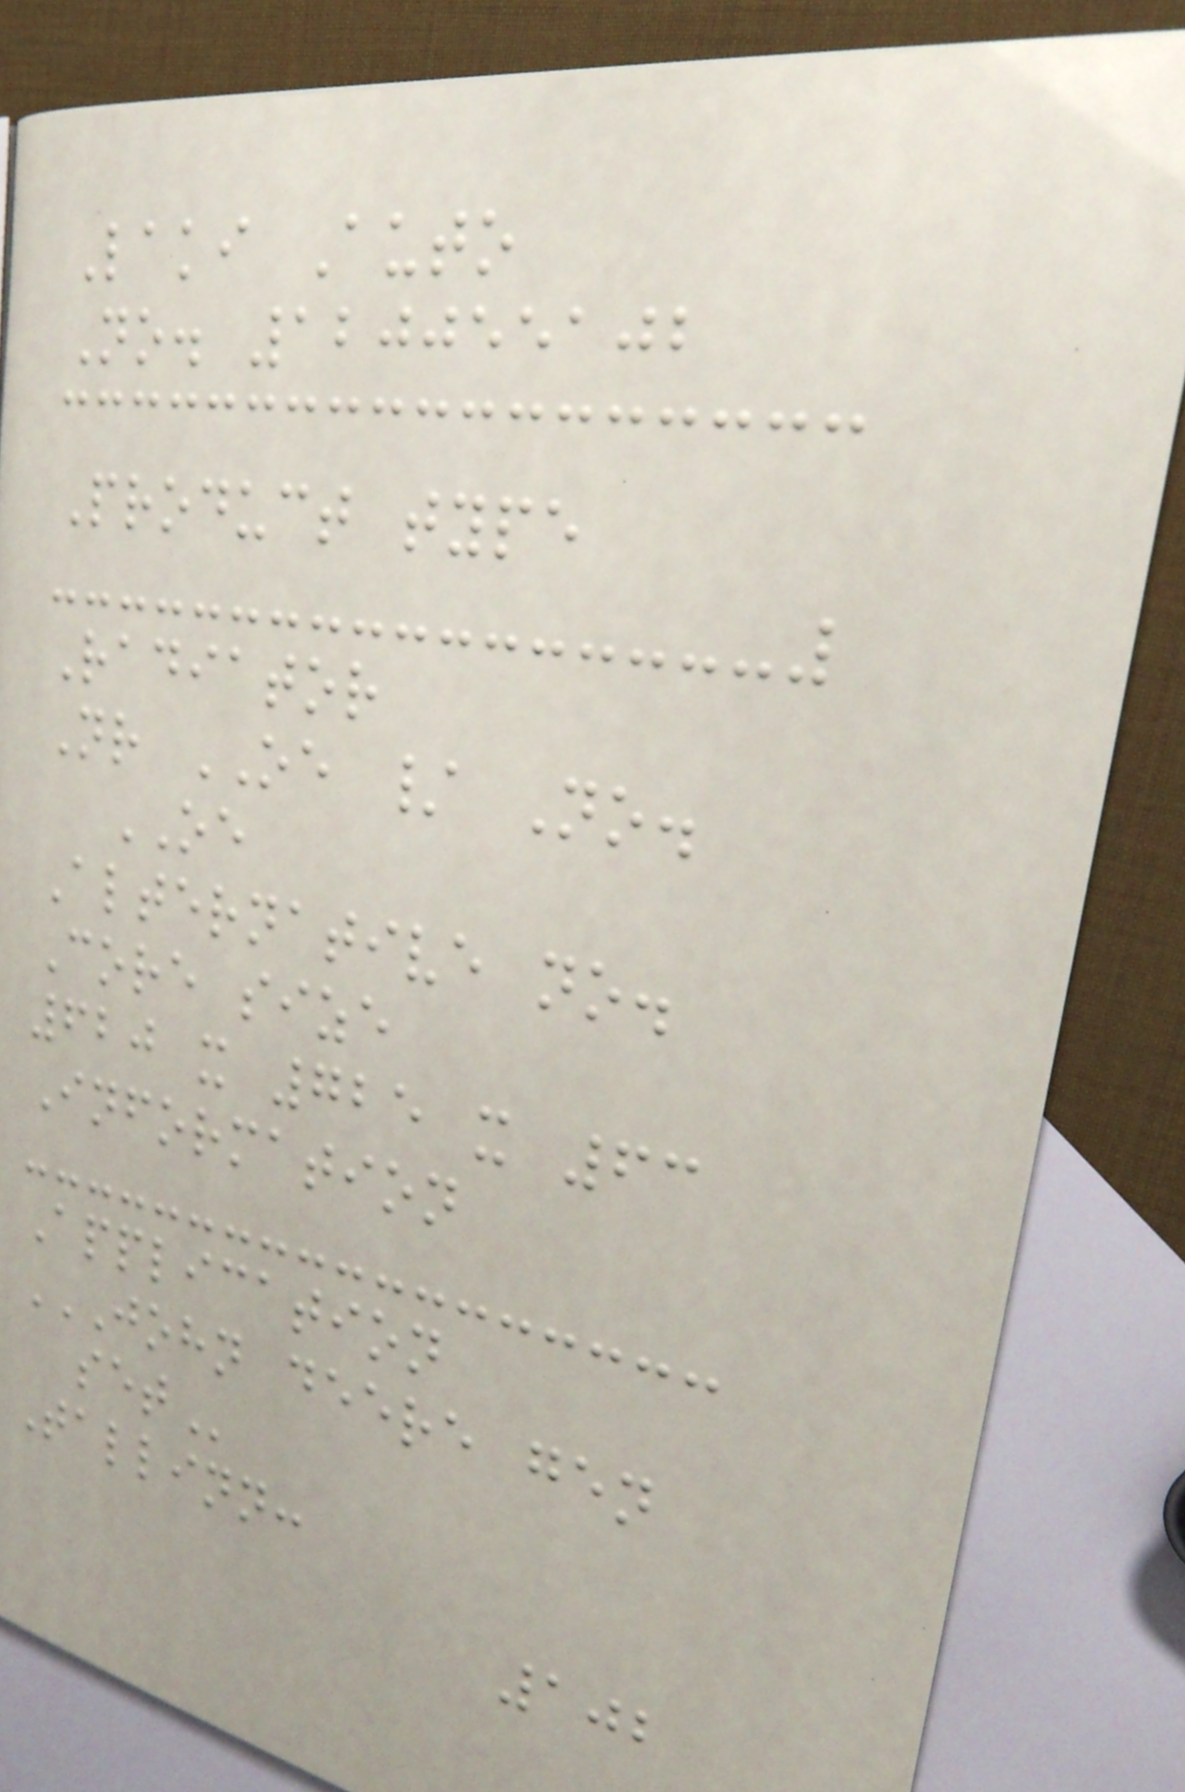Laki Auto
No. 120055102
Product type
Radiator
Nr OE / No.
OE
Alternative no.
Core size
620 x 725 x 63
Information
Application
JOHN DEERE GEN
SET
Tallinn:
102
